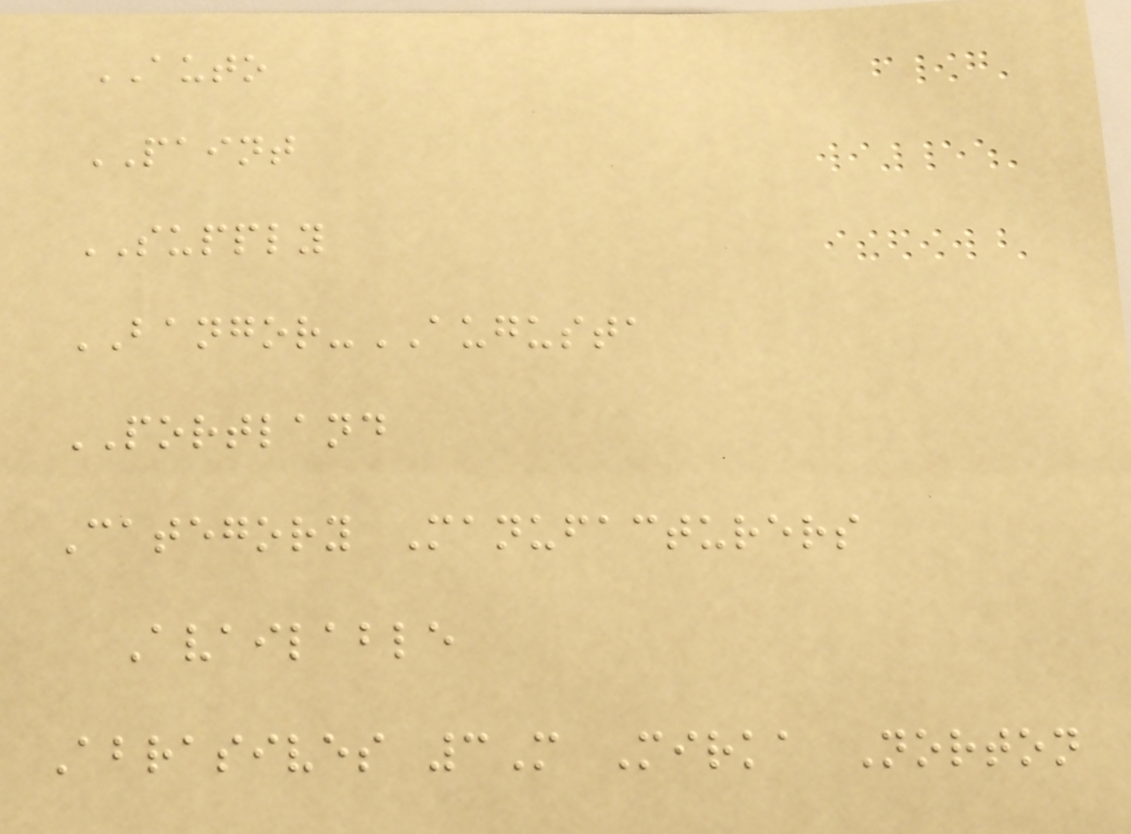AUTO
PAINT
SUPPLY
BANGOR-AUGUSTA
PORTLAND
Category Manufacturers
Available
Abrasives 3M Mirka Norton
